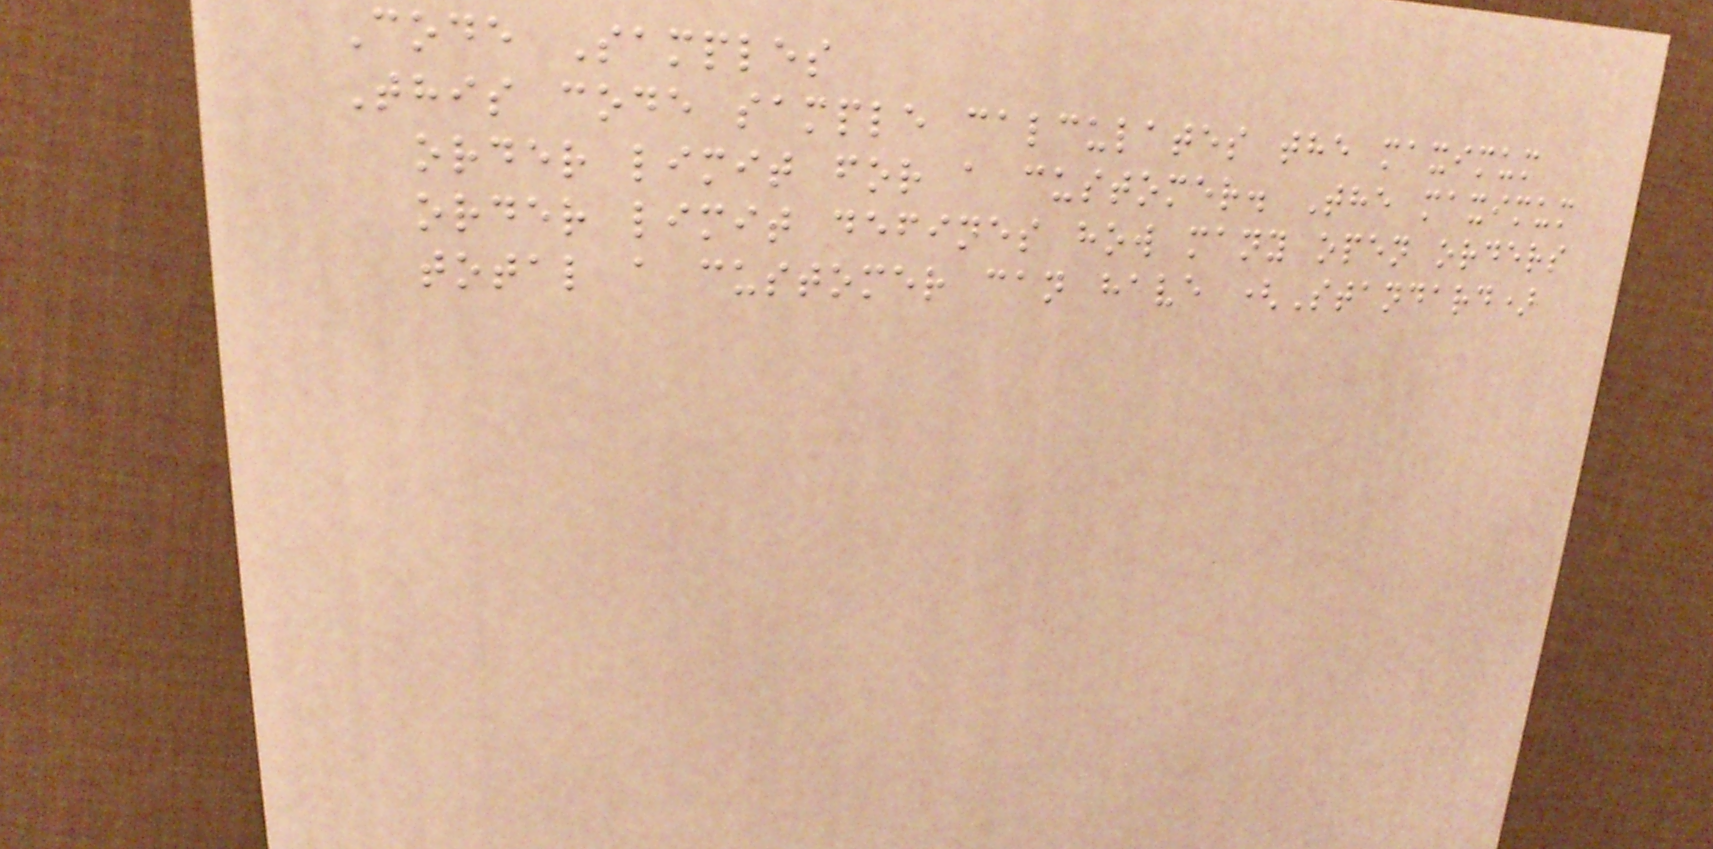Code Samples
This code sample calculates the maximum
order limit for a customer. The maximum
order limit defines how many open orders
total a customer can have (Standard)
